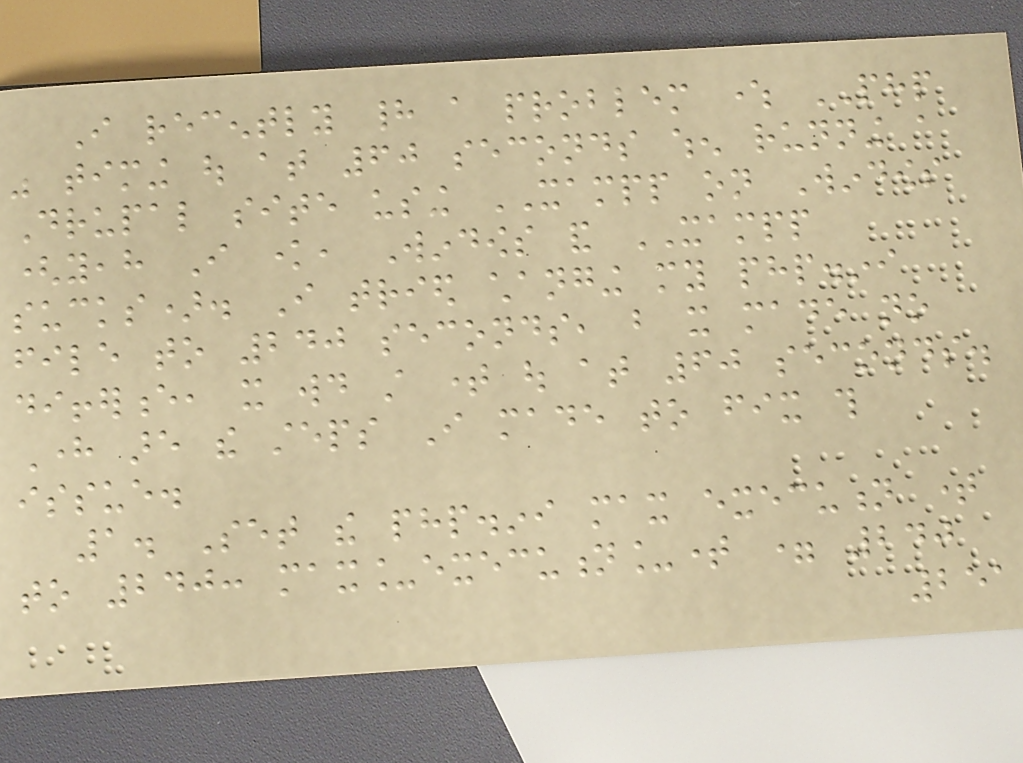I recently had a problem where PHP
was timing out at 60 seconds when running a
Drupal site using XAMPP on Windows
(yeah I know, Windows and XAMPP
sucks). I tried changing my php.ini
file to 240 seconds, but it made no
difference, it would still time out at 60 seconds.
Here are the steps I made to fix this
issue.
1. Set the php.ini max execution time
to 240: max_execution_time = 240
251
